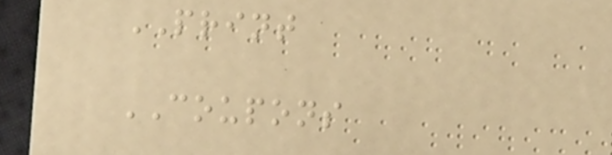PRINT
COUPONS
